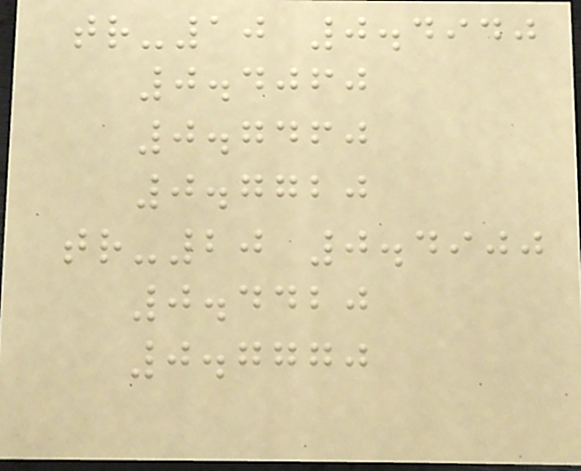tr-10 0.4940
0.4060
0.7460
0.7720
tr-20 0.4900
0.4420
0.7770
